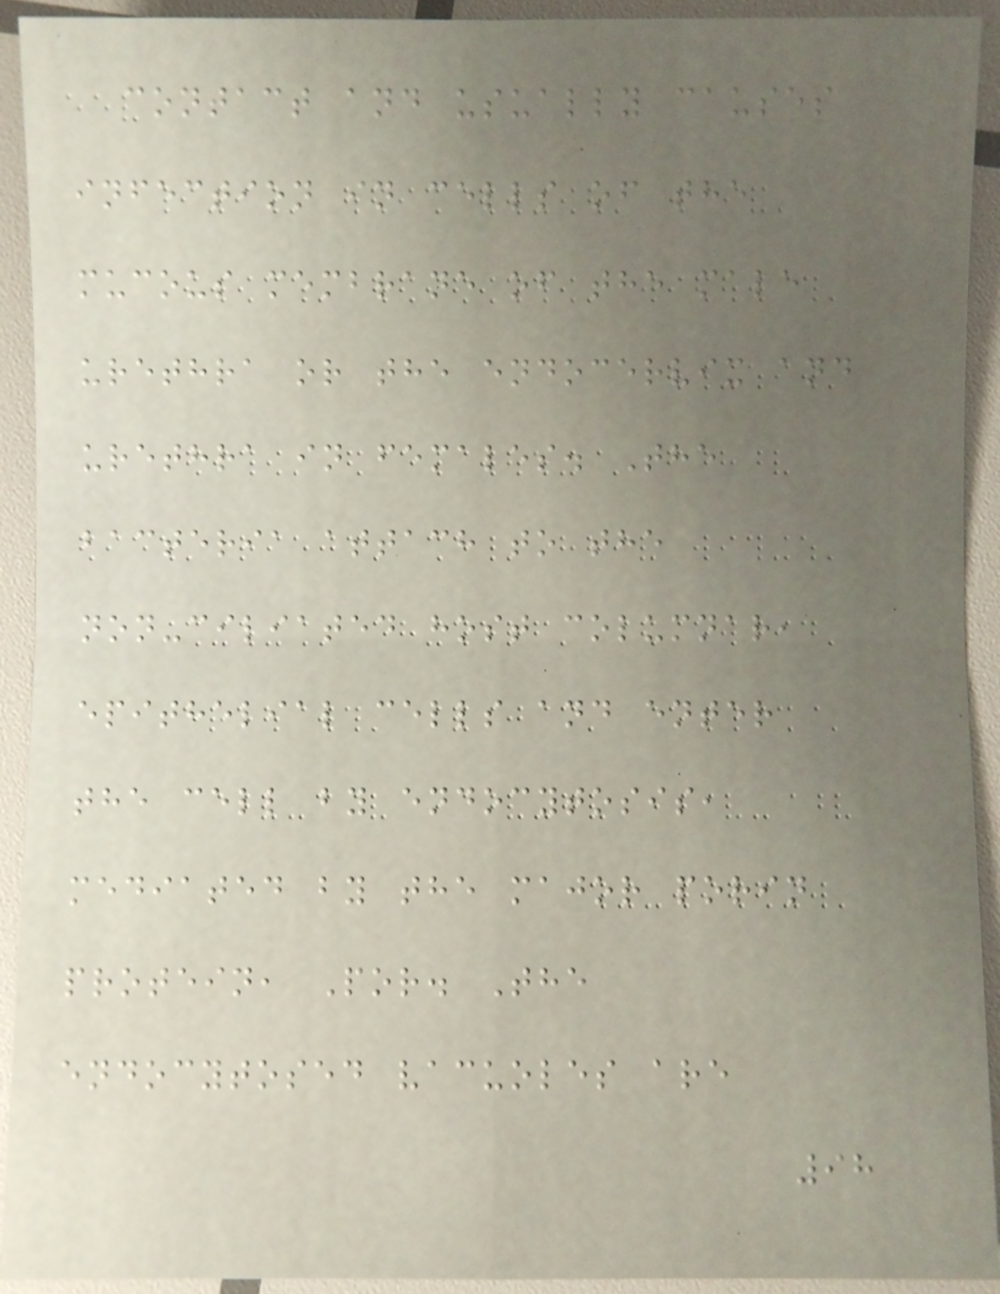contact and usually causes
infection in cells of the
mucous membrane of the male
urethra or the endocervix and
urethra in females. The
bacteria attach to the
non-ciliated host columnar,
epithelial cells and enter
the cell by endocytosis,
mediated by the major porin
protein, Por. The
endocytosed vacuoles are
98
